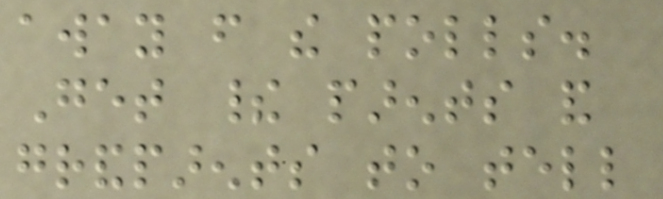away from the polls.
Get their parents and
grandparents to tell
